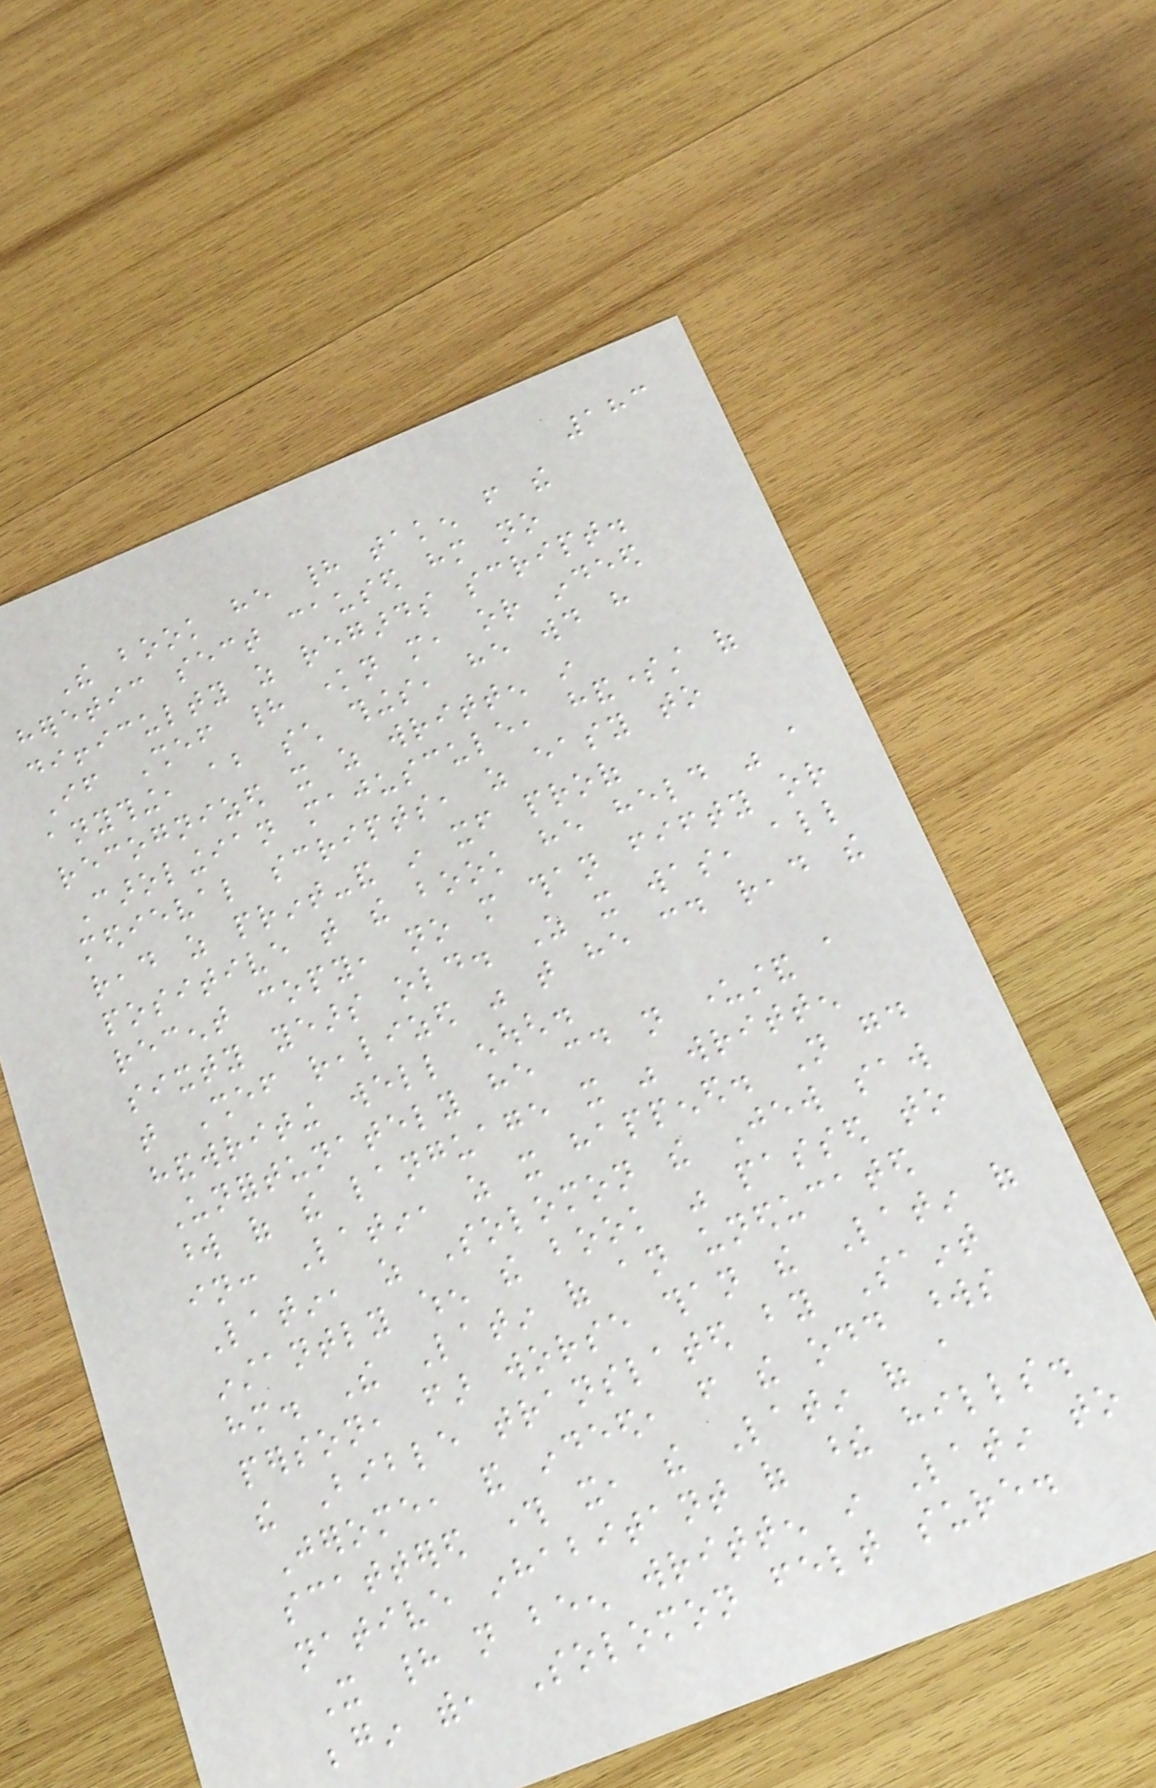183
The book he had taken from the
heretic sect caused him no
difficulty as regards script.
If Shef had known more, or indeed
anything, about such things, he would have
recognized it as written in
Carolingian majuscule, handsomest of
medieval scripts, as easy to
read as print-and in itself proof
positive that the book he held was a
recent copy, no more than fifty or
sixty years old. As it was, all
that Shef realized was that he could read the
handwriting well enough.
Unfortunately he could not understand a
word of the language it was written
in: Latin, as it happened. Not good
Latin, as Solomon the Jew saw
instantly when the book was passed to
him. The Latin of an uneducated
person, far worse than the Latin of
the Bible translated by Saint
Jerome, and indeed, from the odd words
scattered through it, the Latin of a
native inhabitant of these hills.
It had not been written in Latin to
begin with, Solomon felt sure.
